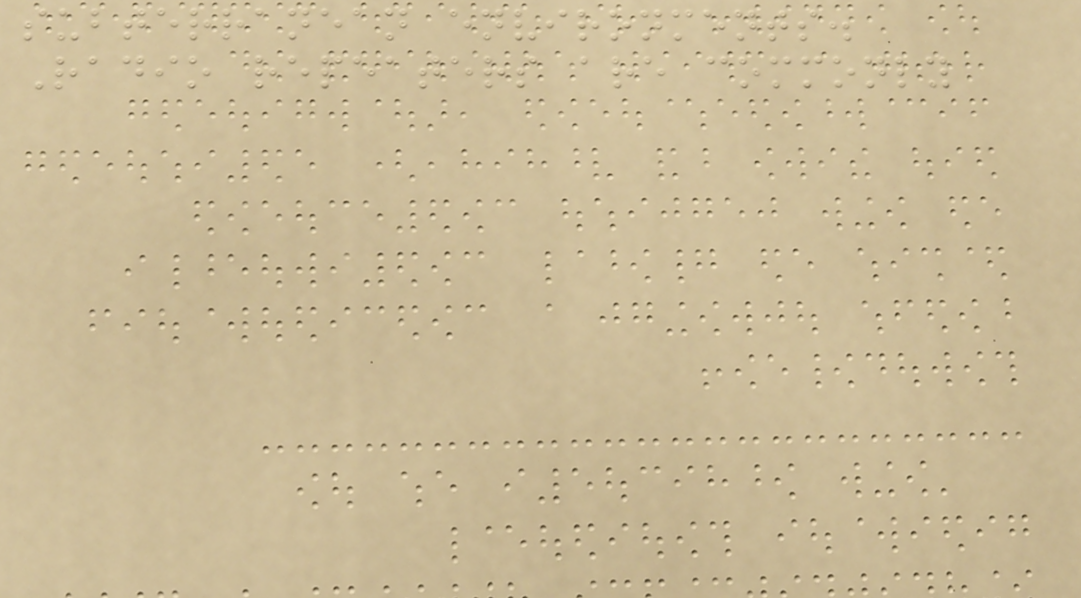subterranean environments.
Radio repeaters are commonly
